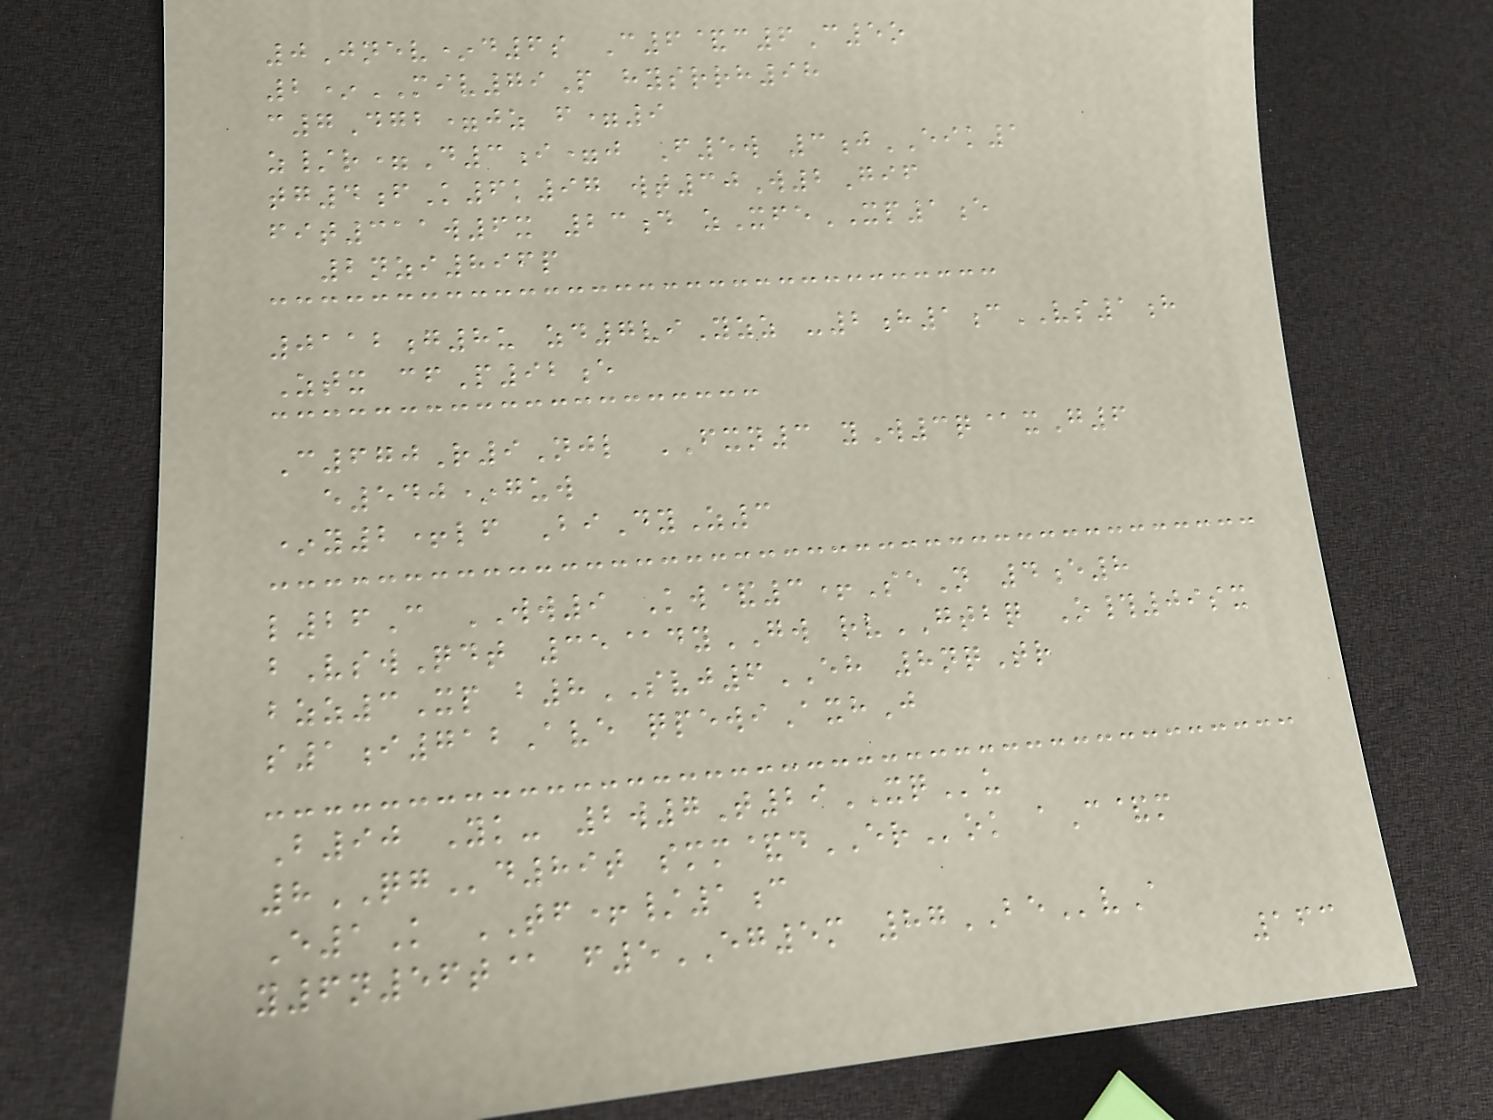0Jnev*d6s C6&c6C5o
2*MIV79P hysrrh98
c7Dgb=jz f=9
z/r=D3i=j F5w 3jEIK1
tg4fK6k97 wt30W2Gif
fit311w6x 23d zXfeXP1e
2nzi896p
0112g8u zd7viYzz -2h1cVS1h
Ztx cfP92e
C670R9Njl FXN3 yW3q@xG6
e540*guw
*y2+lf BiDyZ3
l26C WW9 Kw&3+SeN 4e8
bVswQdt 35@dyGW rvGTBQ O#09sx
bzz3Xp b8SVJ6EH 8nqTr
s1i712Ave qpewiAxhJ
B90 Yk- 2w7T29XQu
8QGd89t smm&dERok aC&m
E1K TF+/1c
y6n56t@ f5EG5m 87BEvA
163
